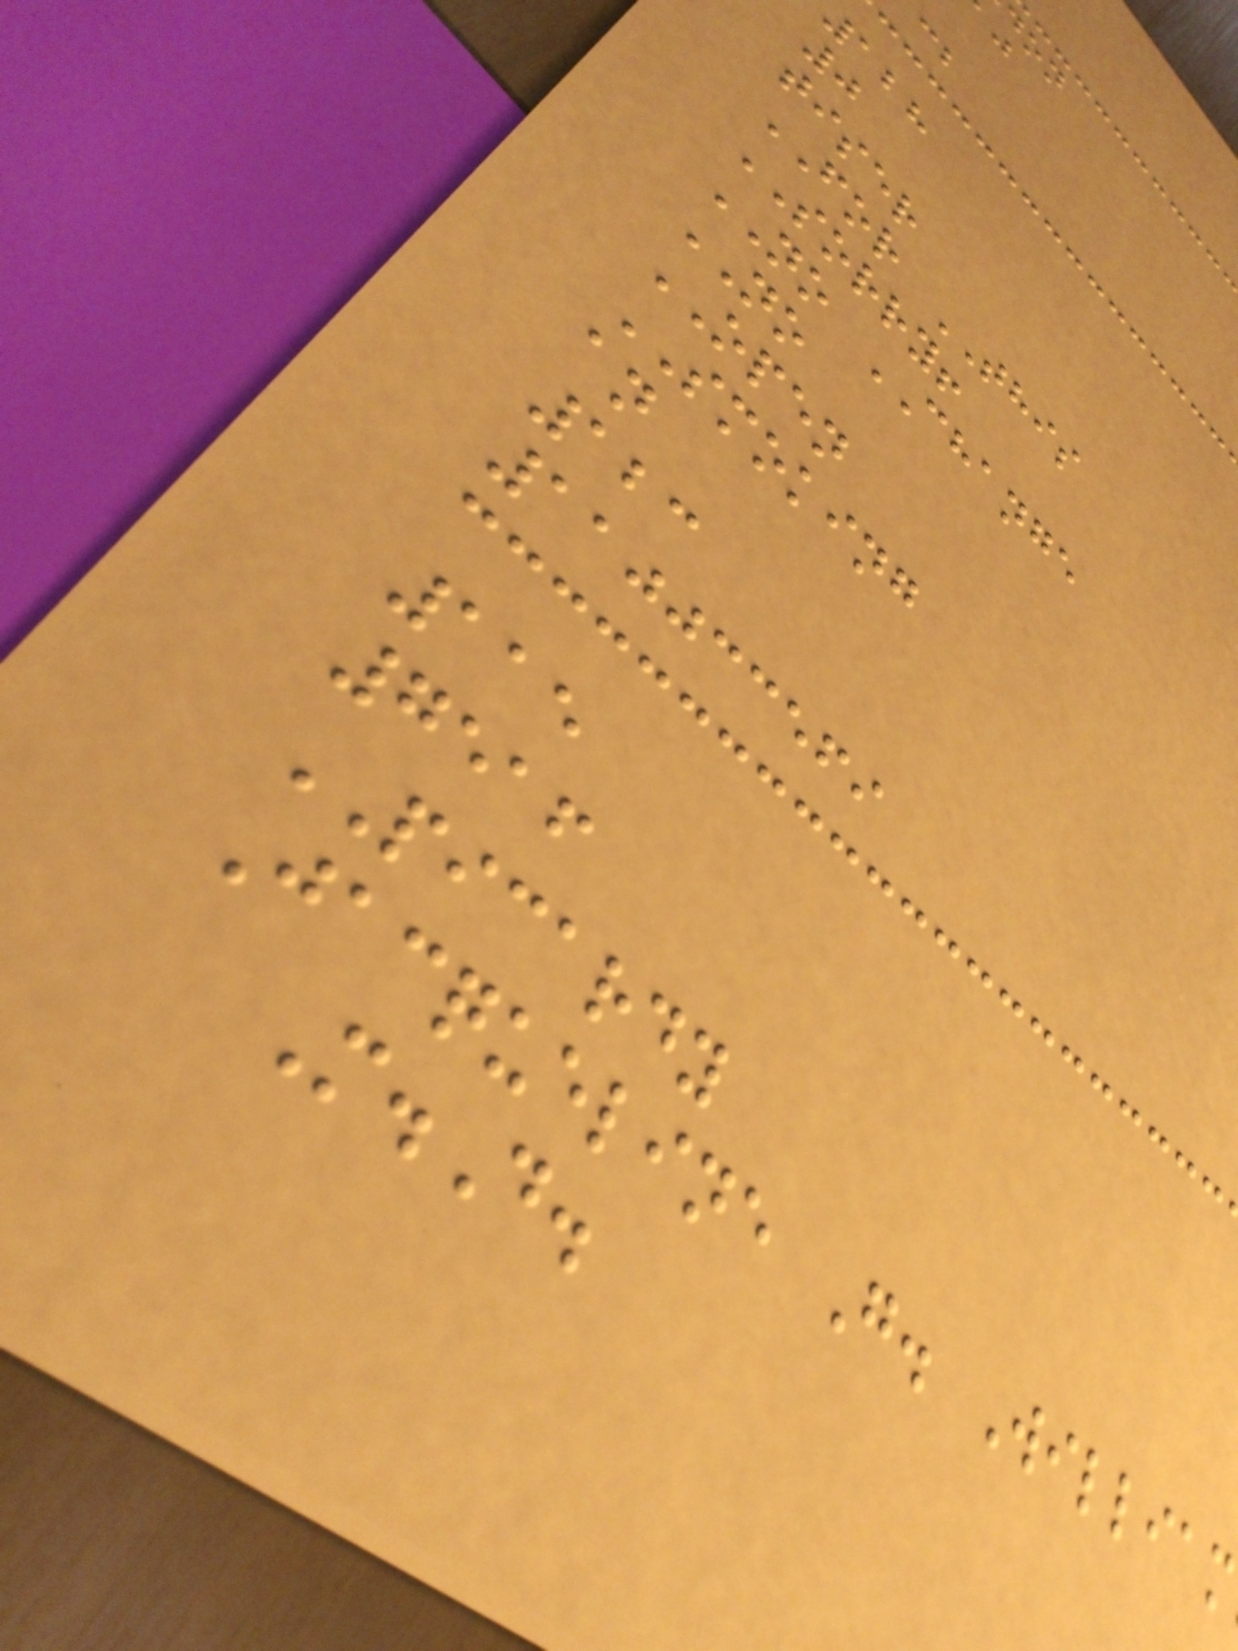128
0
tiser
FOR THIS
SORRY!
NO CHANGE
NO
OPEN
SMOKING
an
123
110033569
115
7516
PICARDY
Jacqueline G. William
M.D.
